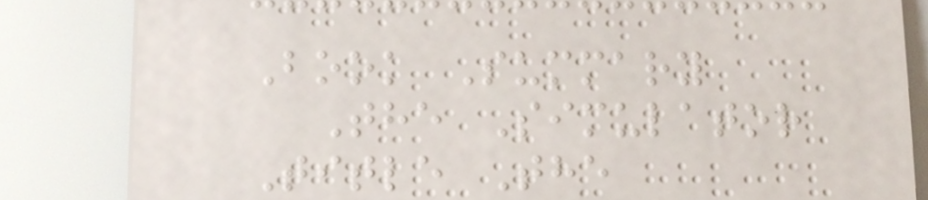Book Summary
The Simulator
Title The
